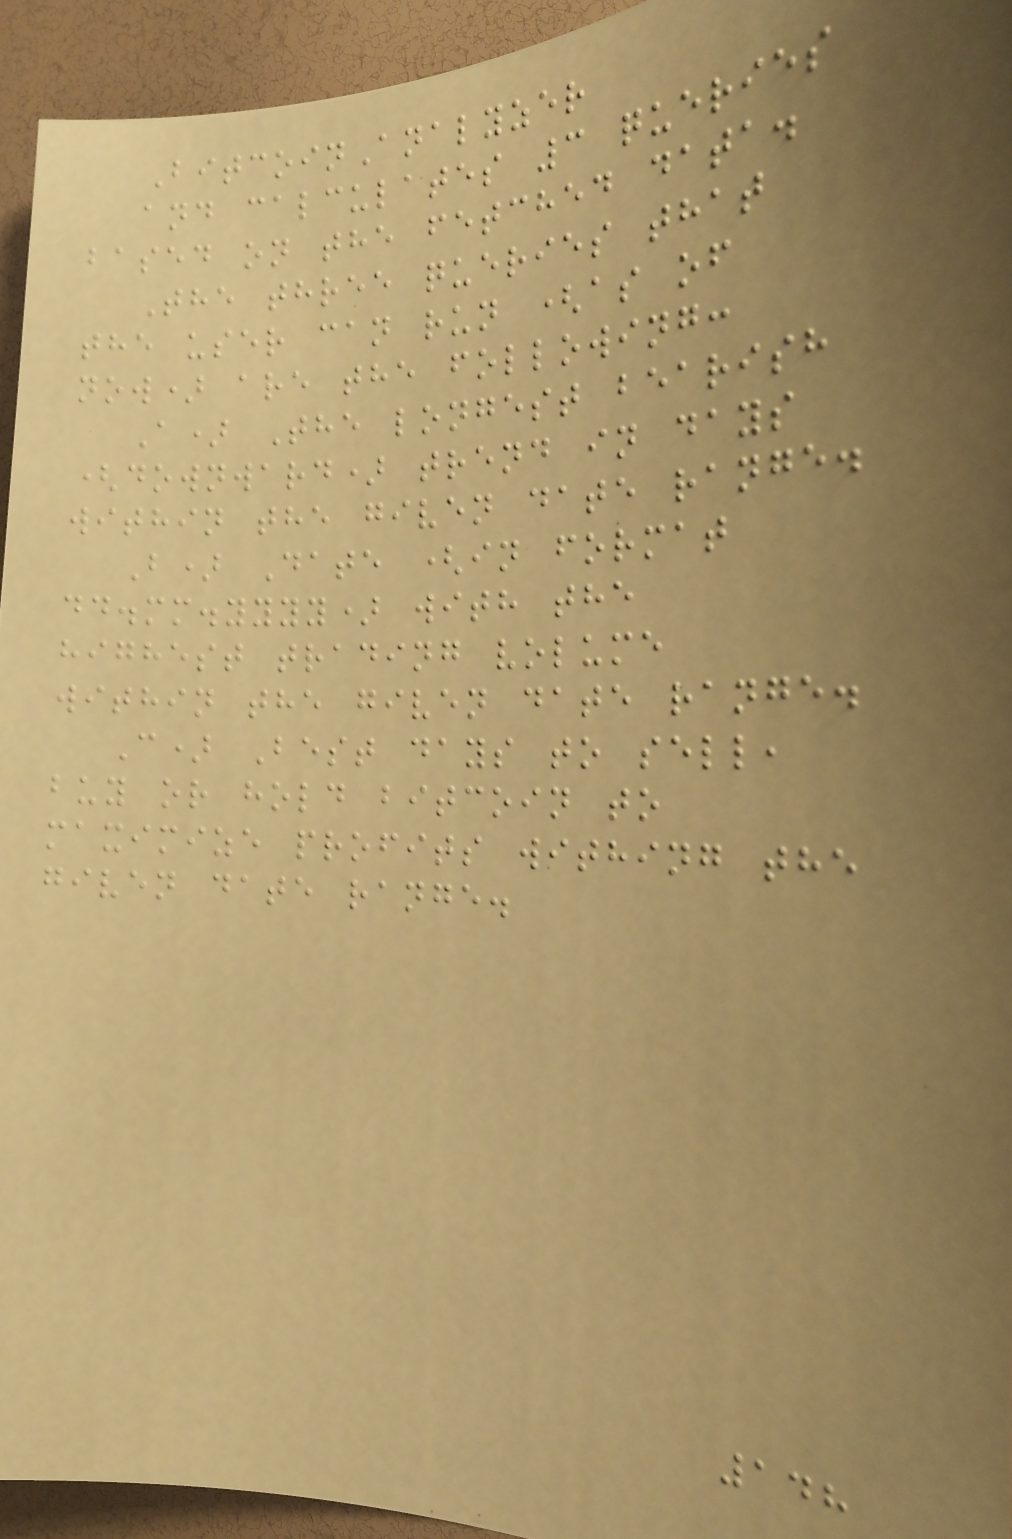BitcoinAnalyzer
and calculates 3 queries
based on the fetched data.
The three queries that
the user can run (as of
now) are the following:
A) The longest bearish
(downward) trend in days
within the given date range.
B) Date (in format
dd.mm.yyyy) with the
highest trading volume
within the given date range.
C) Best days to sell,
buy or hold bitcoin to
maximize profits withing the
given date range.
148
